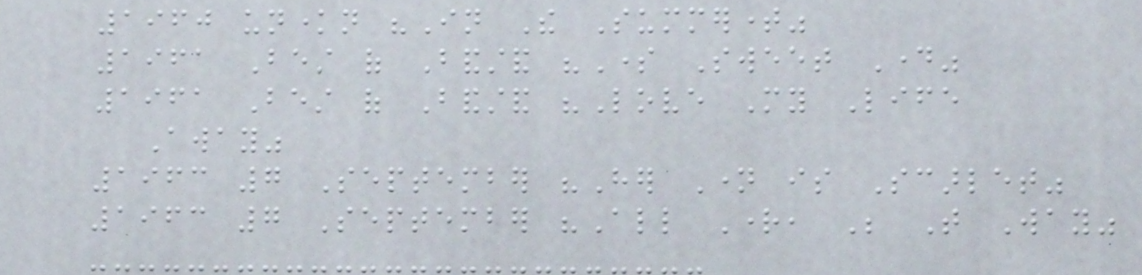1960 unknown "In The Summertime"
1961 Best of Bandstand "Some Sweet Day"
1961 Best of Bandstand "Love My Life
Away"
1963 7 September "Her Name is Scarlet"
1963 7 September "All Right, Be That Way"
